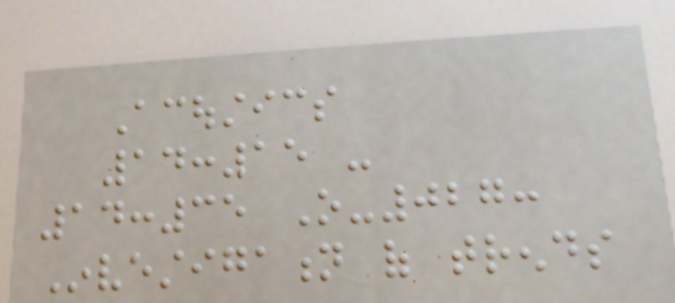Acoustics
14:15 -
14:35 O-027:
Investigation of trends
